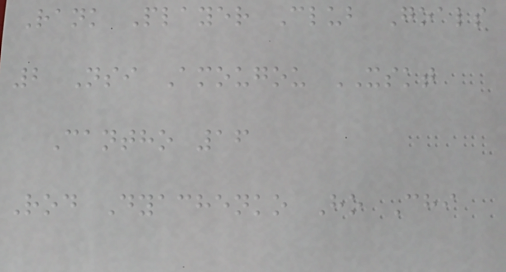Rank Player Club Goals
2 Nsi Amougou XSKT
Cantho 16
Rod Dyachenko Ho Chi
